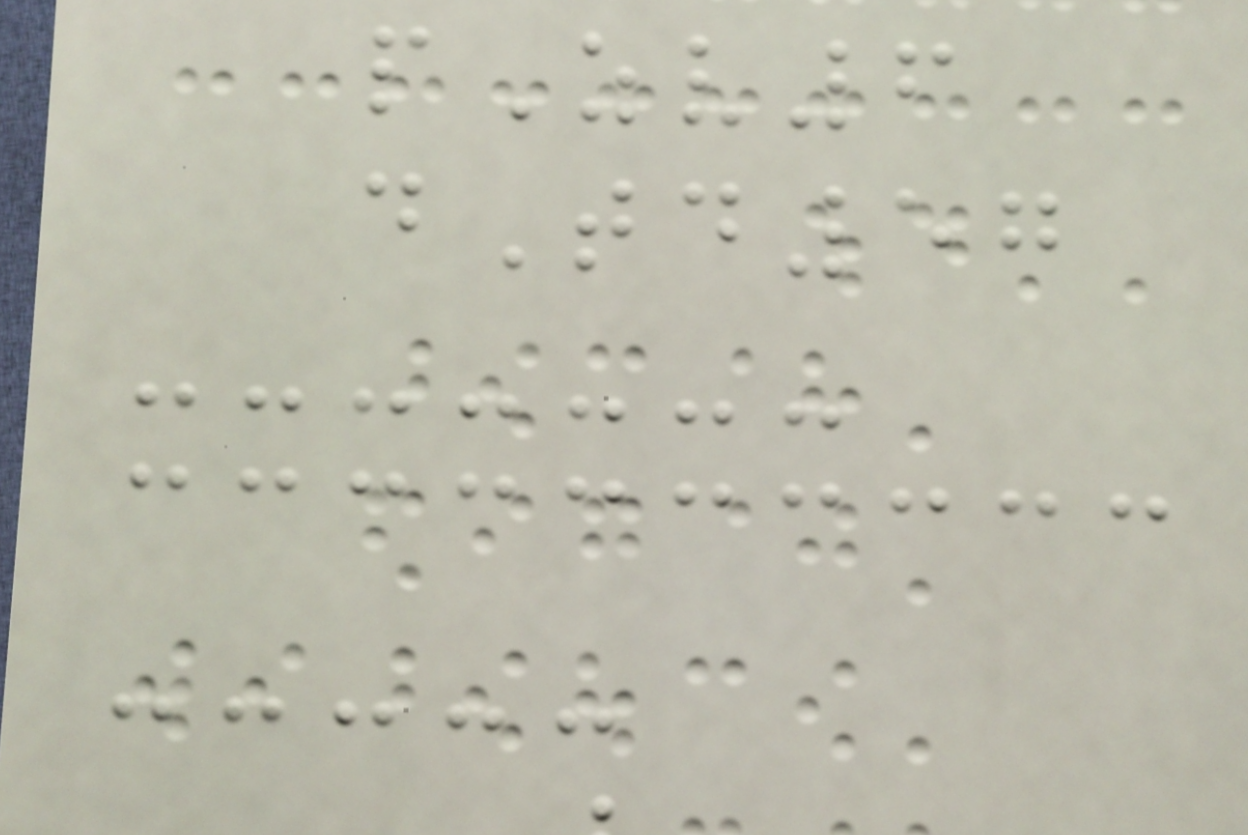pZv6
dTd57
